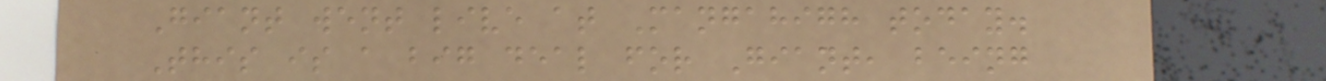Giant went live at Mangahigh today.
This is a big deal for Giant, being
